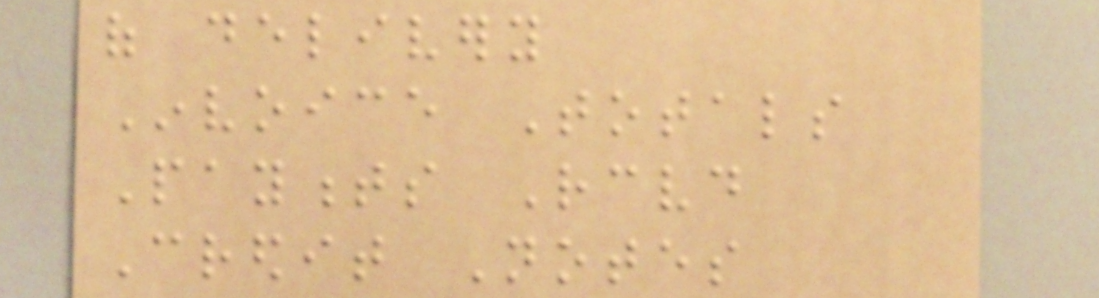of delivery
Invoice Totals
Payments Received
Credit Notes
